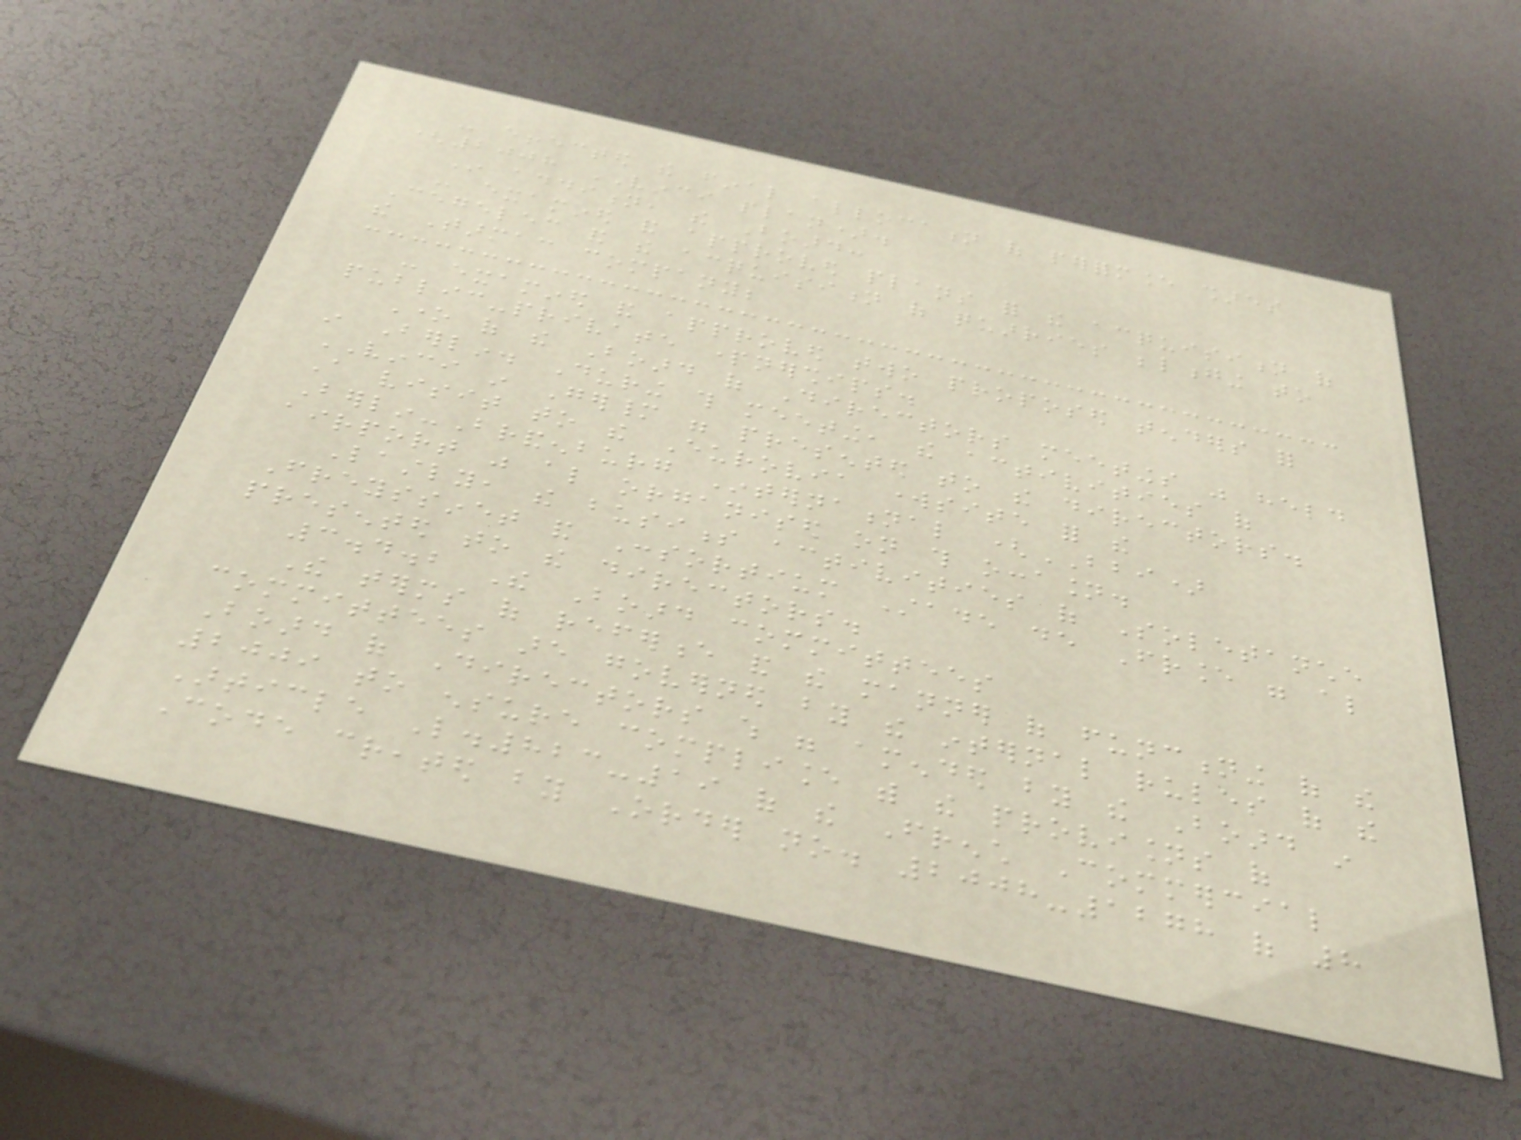- effected the final allocation of performance shares
(2008 VINCI plan).
In addition, the Board:
- examined and approved plans for the acquisition of
Cegelec and the acquisition of quarries belonging to
the Tarmac company;
- examined and approved two proposed tenders for
public-private partnerships.
One of the Board of Directors meetings was held
in Berlin. During this meeting, the activities of
VINCI in Germany were presented to the directors.
A visit to the Eurovia worksite for the
Berlin-Brandenburg International (BBI)
airport was also organised on this occasion.
Lastly, the business activities of Soletanche
Freyssinet and Consortium Stade de France were also
presented to the directors.
3.4.2 The Board committees
The terms of reference and the manner of functioning of the
committees are governed by the internal rules of the
Board of Directors which were amended by the Board in
2009 to ensure compliance with the provisions of
Article L.823-19 of the French Commercial
Code created by Order no. 2008-1278 of 8
